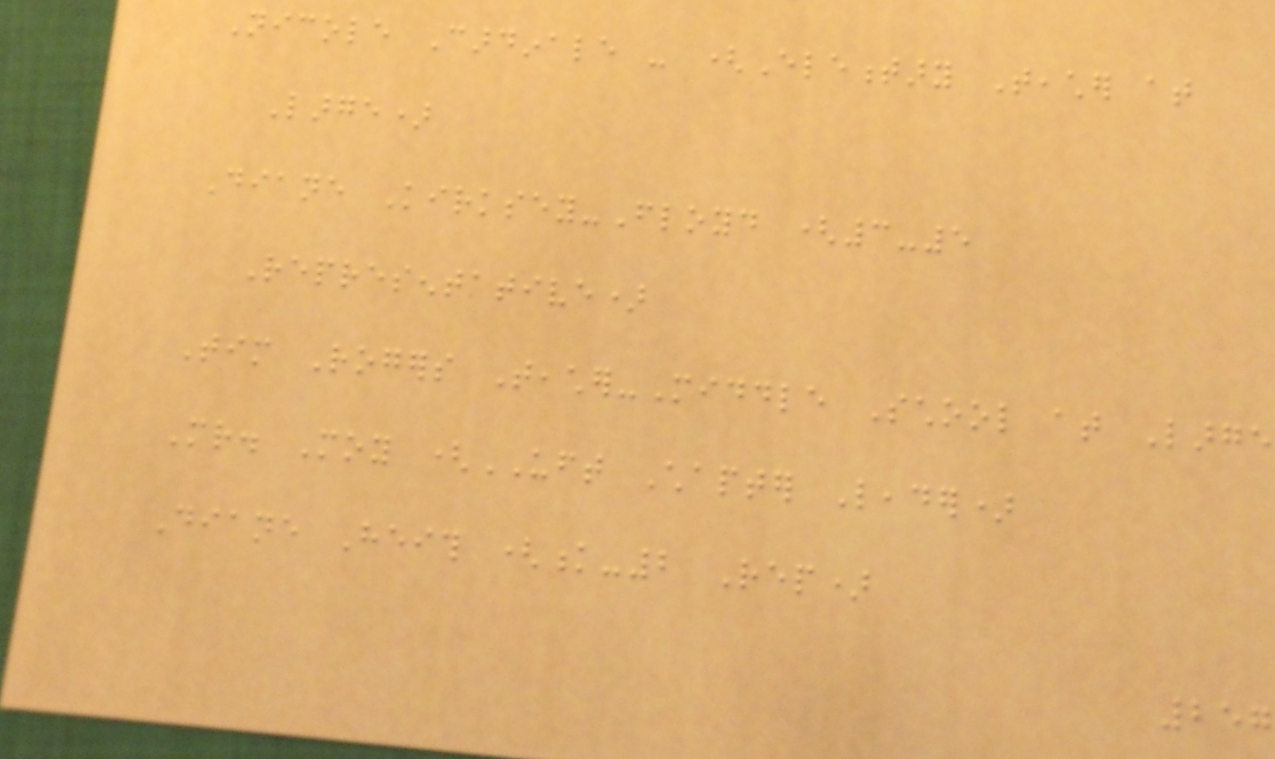Nicole Cardinale - (Elementary Teacher at
Large)
Diane Kirksey-Floyd (3-5
Representative)
Tim Rogers Teacher-Middle School at Large
Mr. Moy (UFT Chapter Leader)
Diane Heith (k-2 Rep)
257
